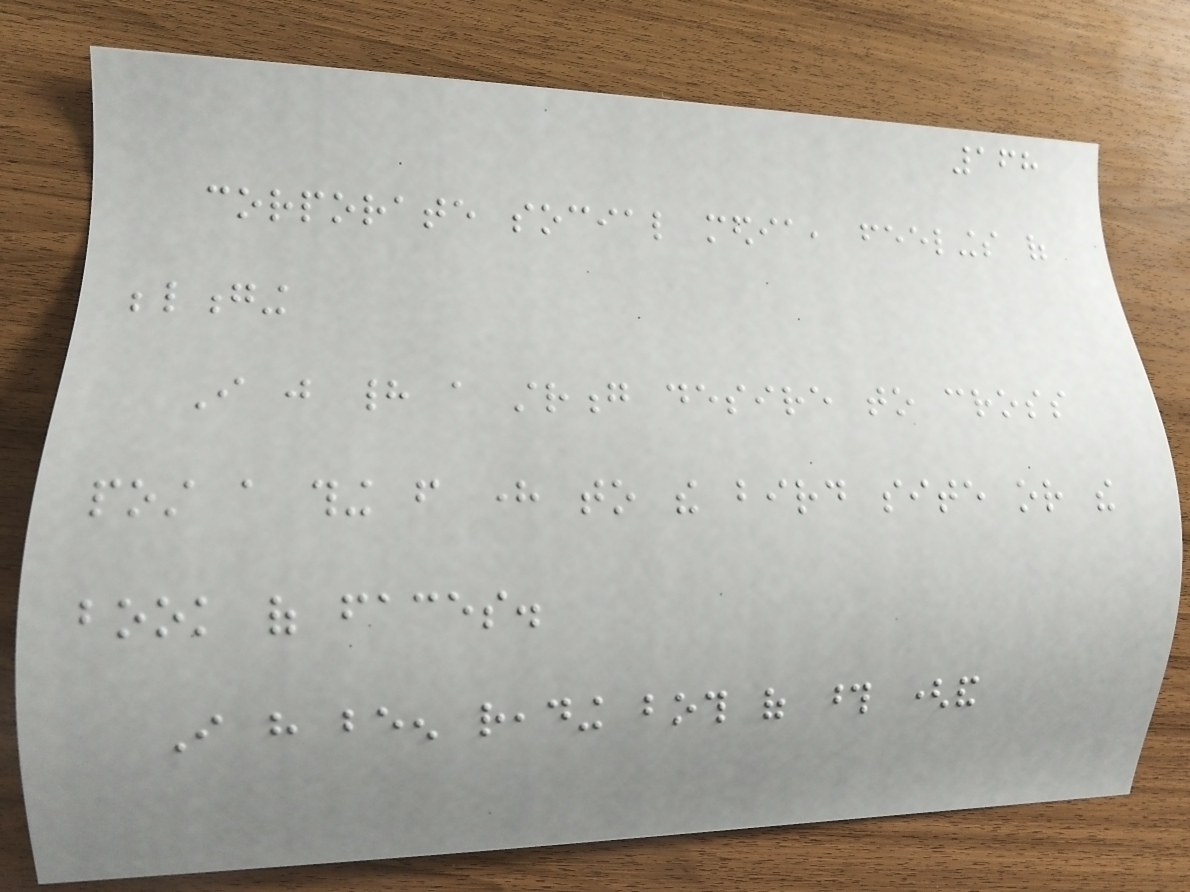168
corporate social media, feelings of
belonging
I just had a strong desire to cross
post a thing from here to the bird site or the
book of faces.
I have been reading both of those (and
